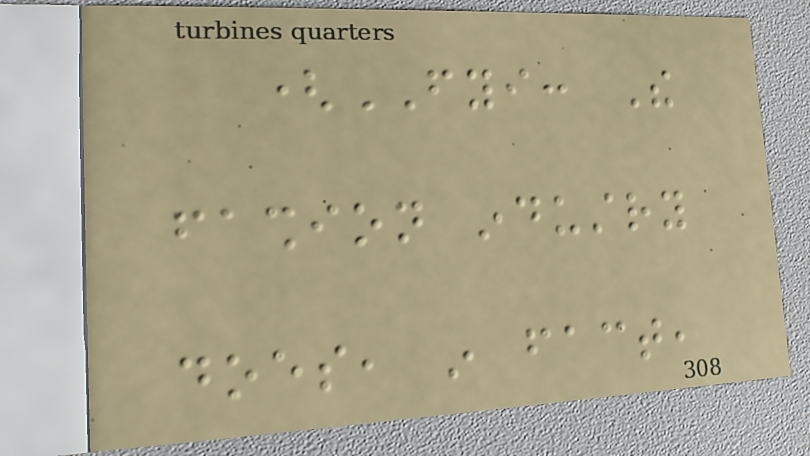(FYI: The
fashion industry
does, in fact,
